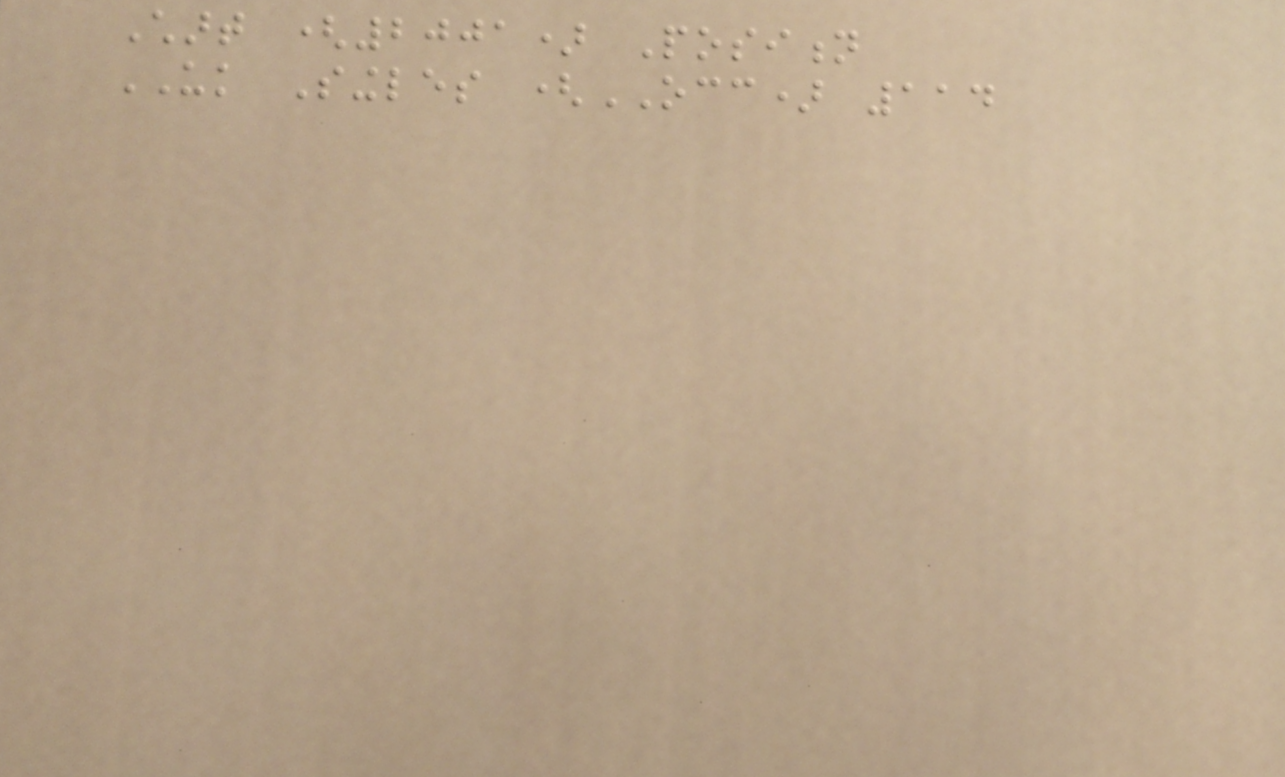Chart (2001) Position
UK Singles (OCC) 114
